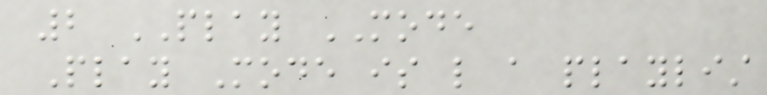2 PLAY MODE
Play Mode is like a playlist
